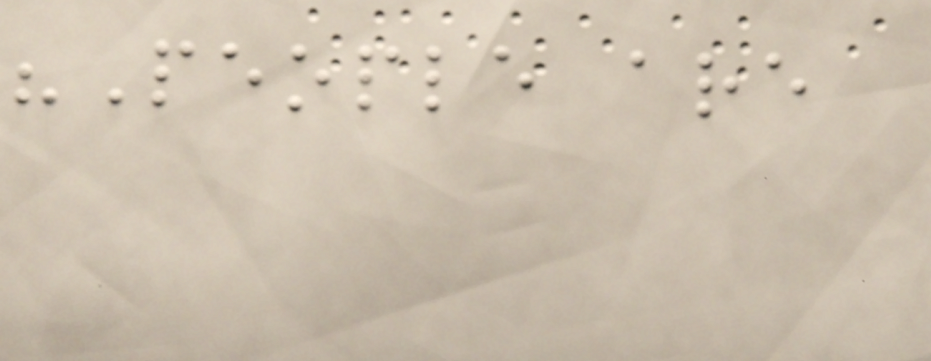"People are
